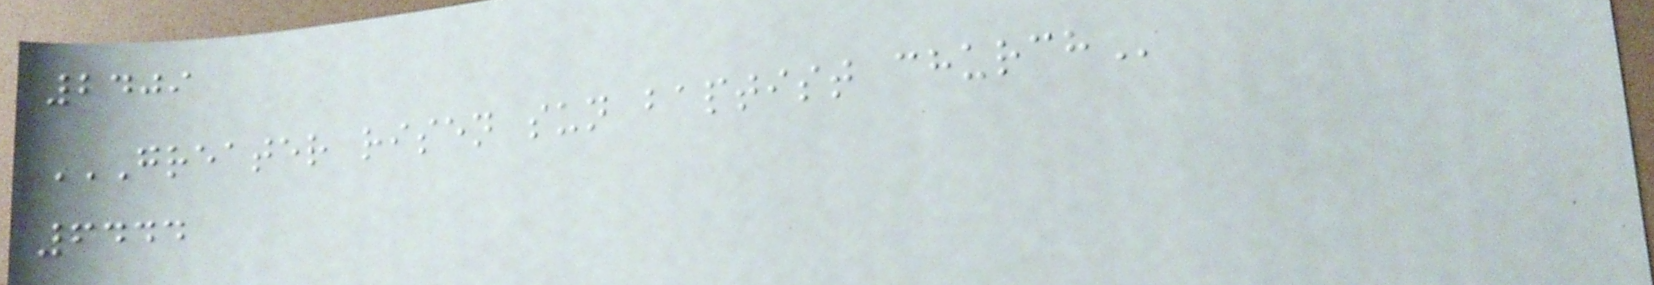2409
GREATER RISEN SUN BAPTIST CHURCH
6444
